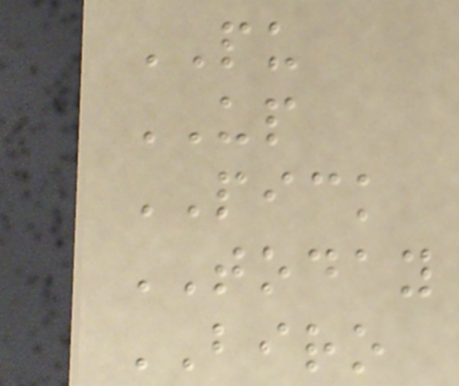PU
UP
PICK
TODAY
BIRO
